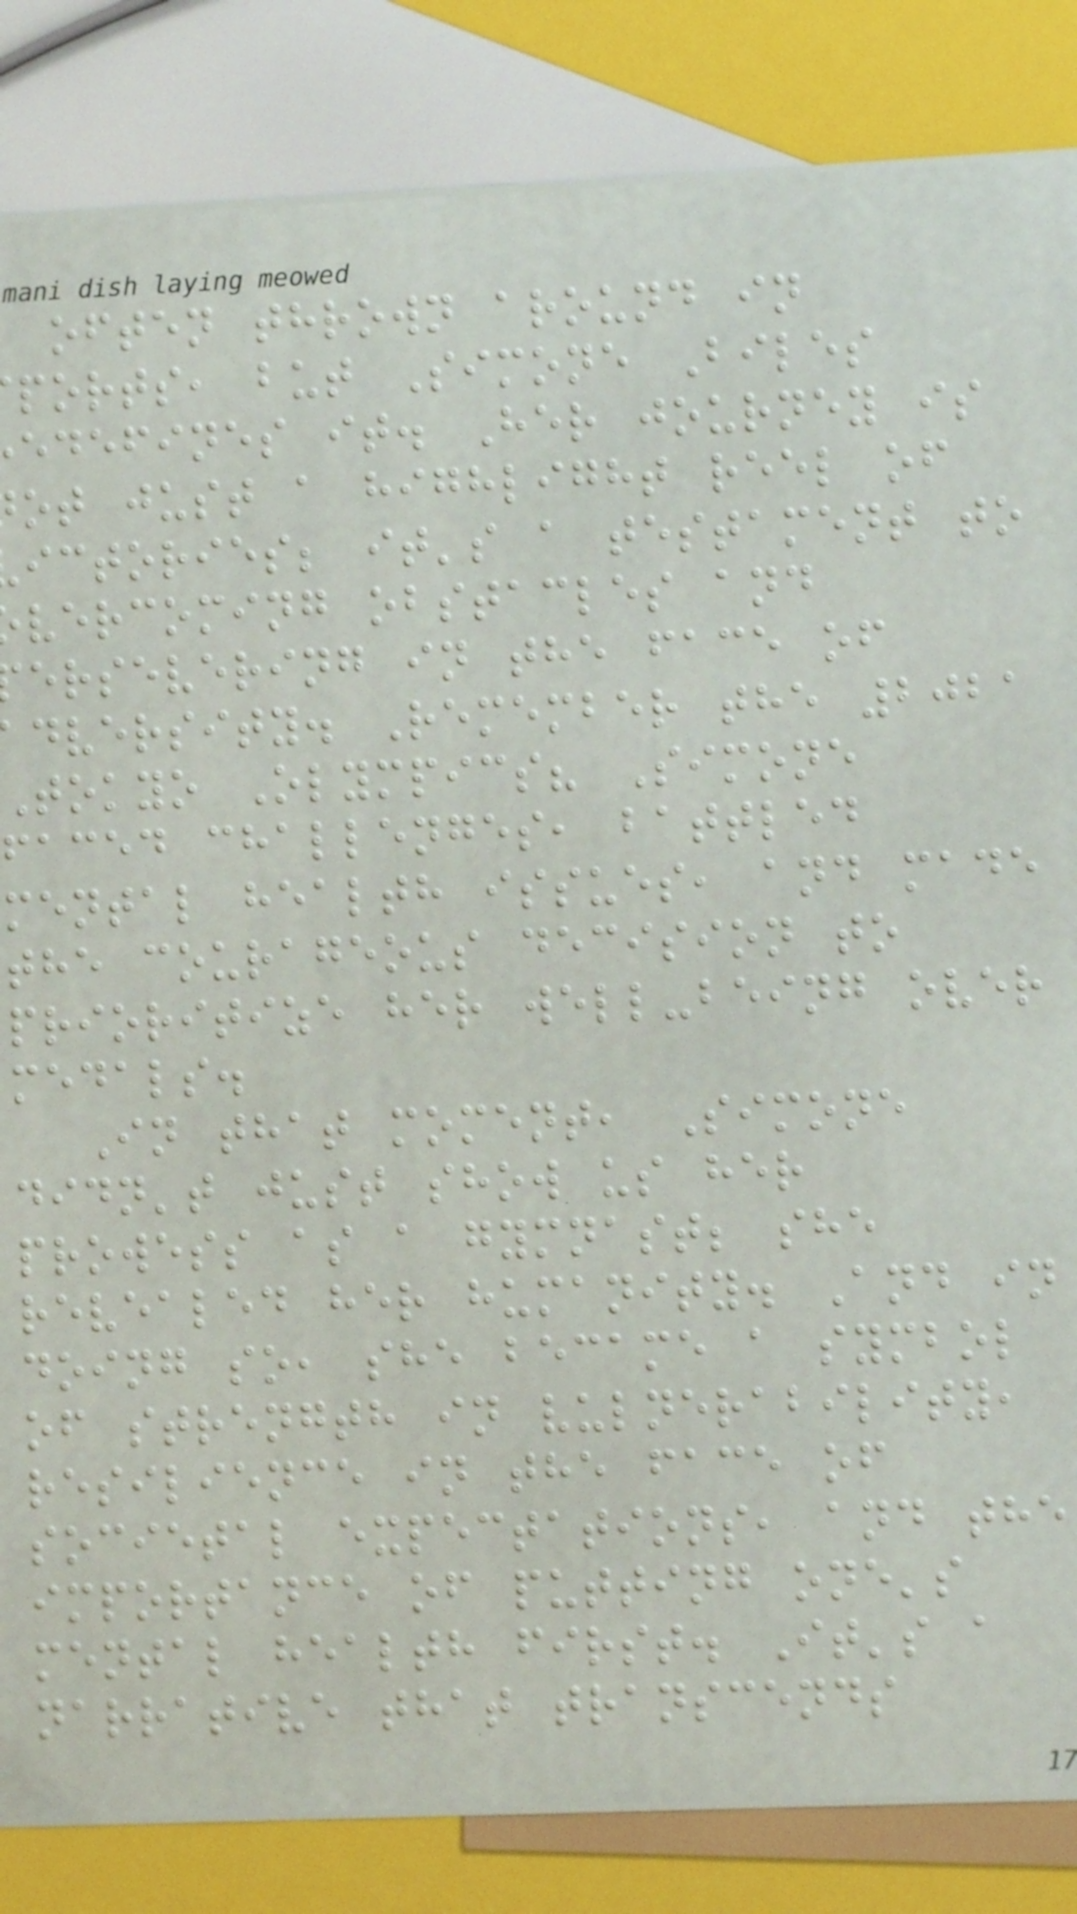often thrown around in
ports, but Simone Biles
edefines it. Her journey is
ot just a highlight reel of
ictories; it's a testament to
vercoming obstacles and
ersevering in the face of
dversity. Remember the 2021
Tokyo Olympics? Simone
faced challenges, battled
mental health issues, and made
the courageous decision to
prioritize her well-being over
medals.
In that moment, Simone
didn't just show us her
prowess as a gymnast; she
revealed her humanity. And in
doing so, she became a symbol
of strength in vulnerability,
resilience in the face of
societal expectations, and the
importance of putting one's
mental health first. It's a
narrative that transcends
